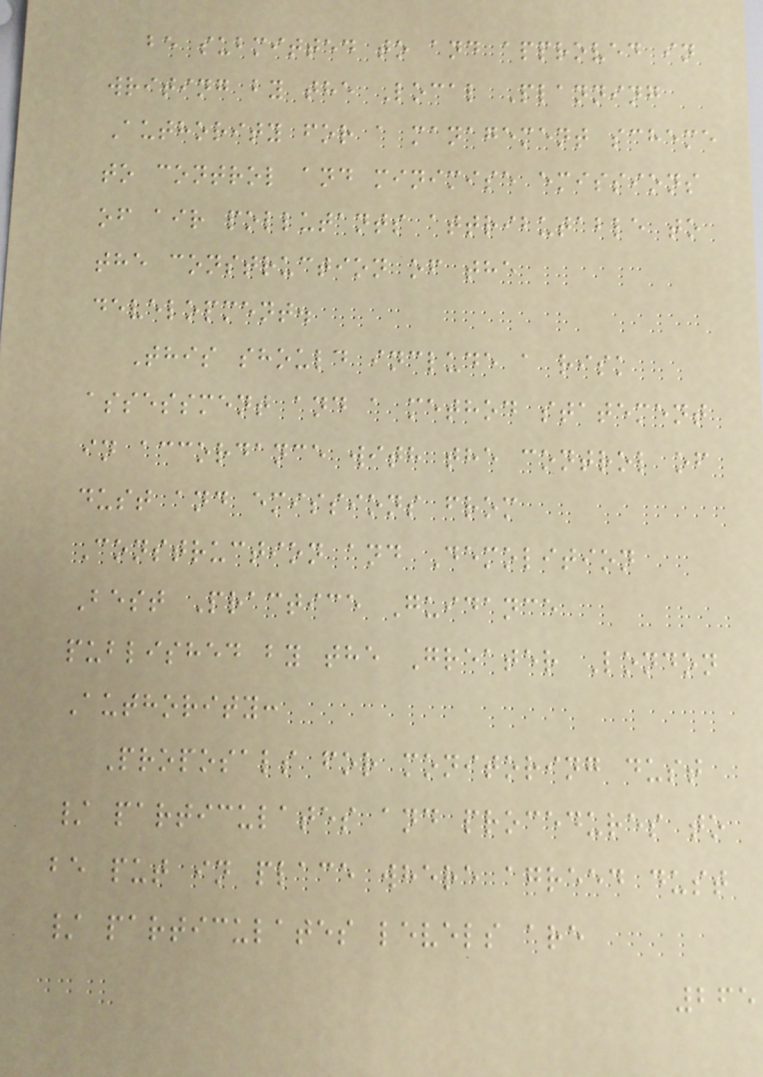be submitted to and approved in
writing by the Local Planning
Authority for a management scheme
to control and minimise emissions
of air pollutants attributable to
the construction of the
development.
This should include a risk
assessment and a method statement
in accordance with the control of
dust and emissions from
Construction and Demolition
Best Practice Guidance
published by the Greater London
Authority:
Proposals for monitoring dust
/ particulates and procedures to
be put in place where agreed dust
/ particulates levels are
265
